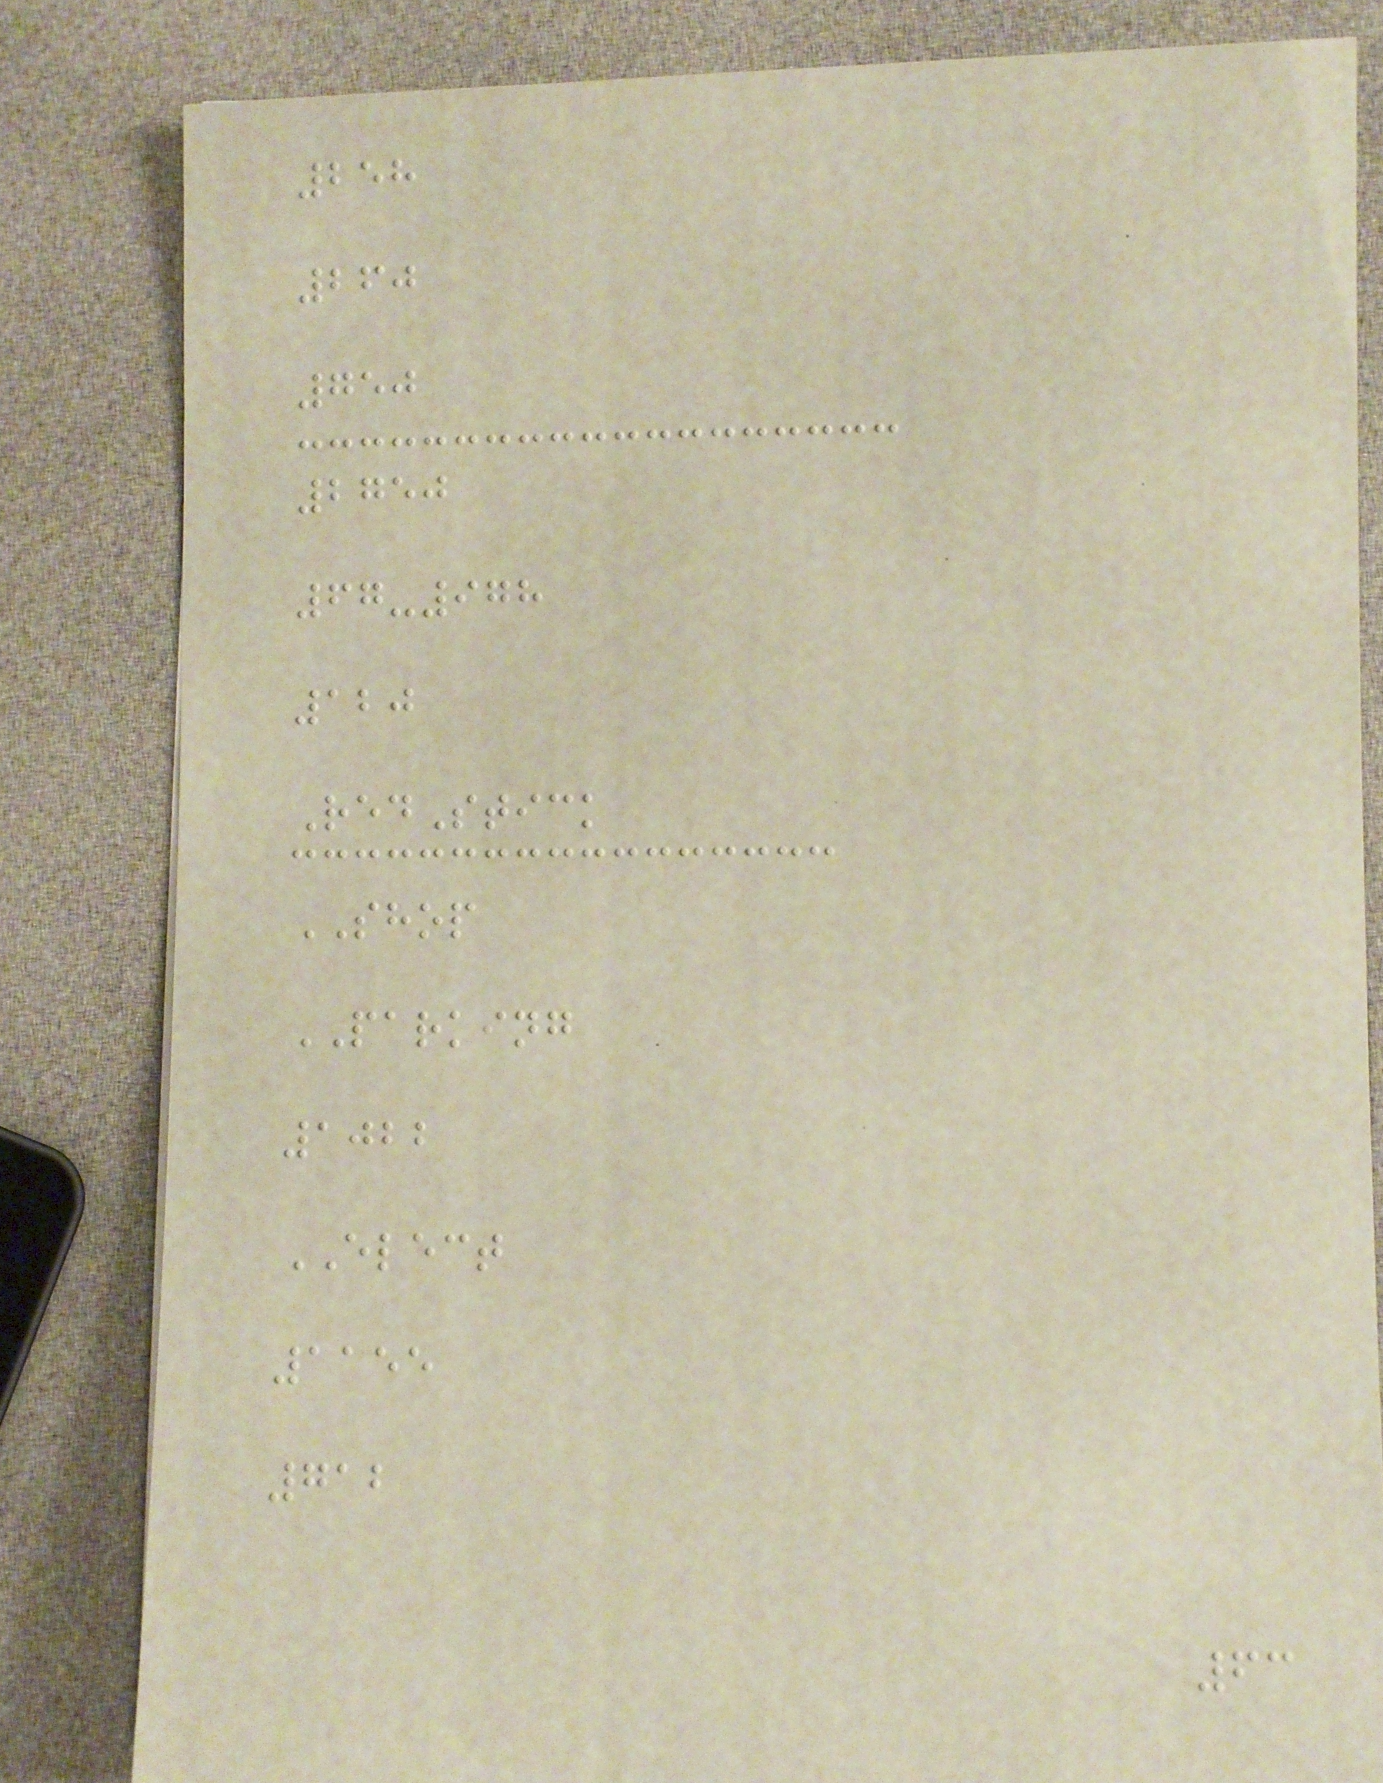258
260
750
2750
67-978
120
RedStick
SHOP
PARKING
1022
ELECT
1155
712
63
